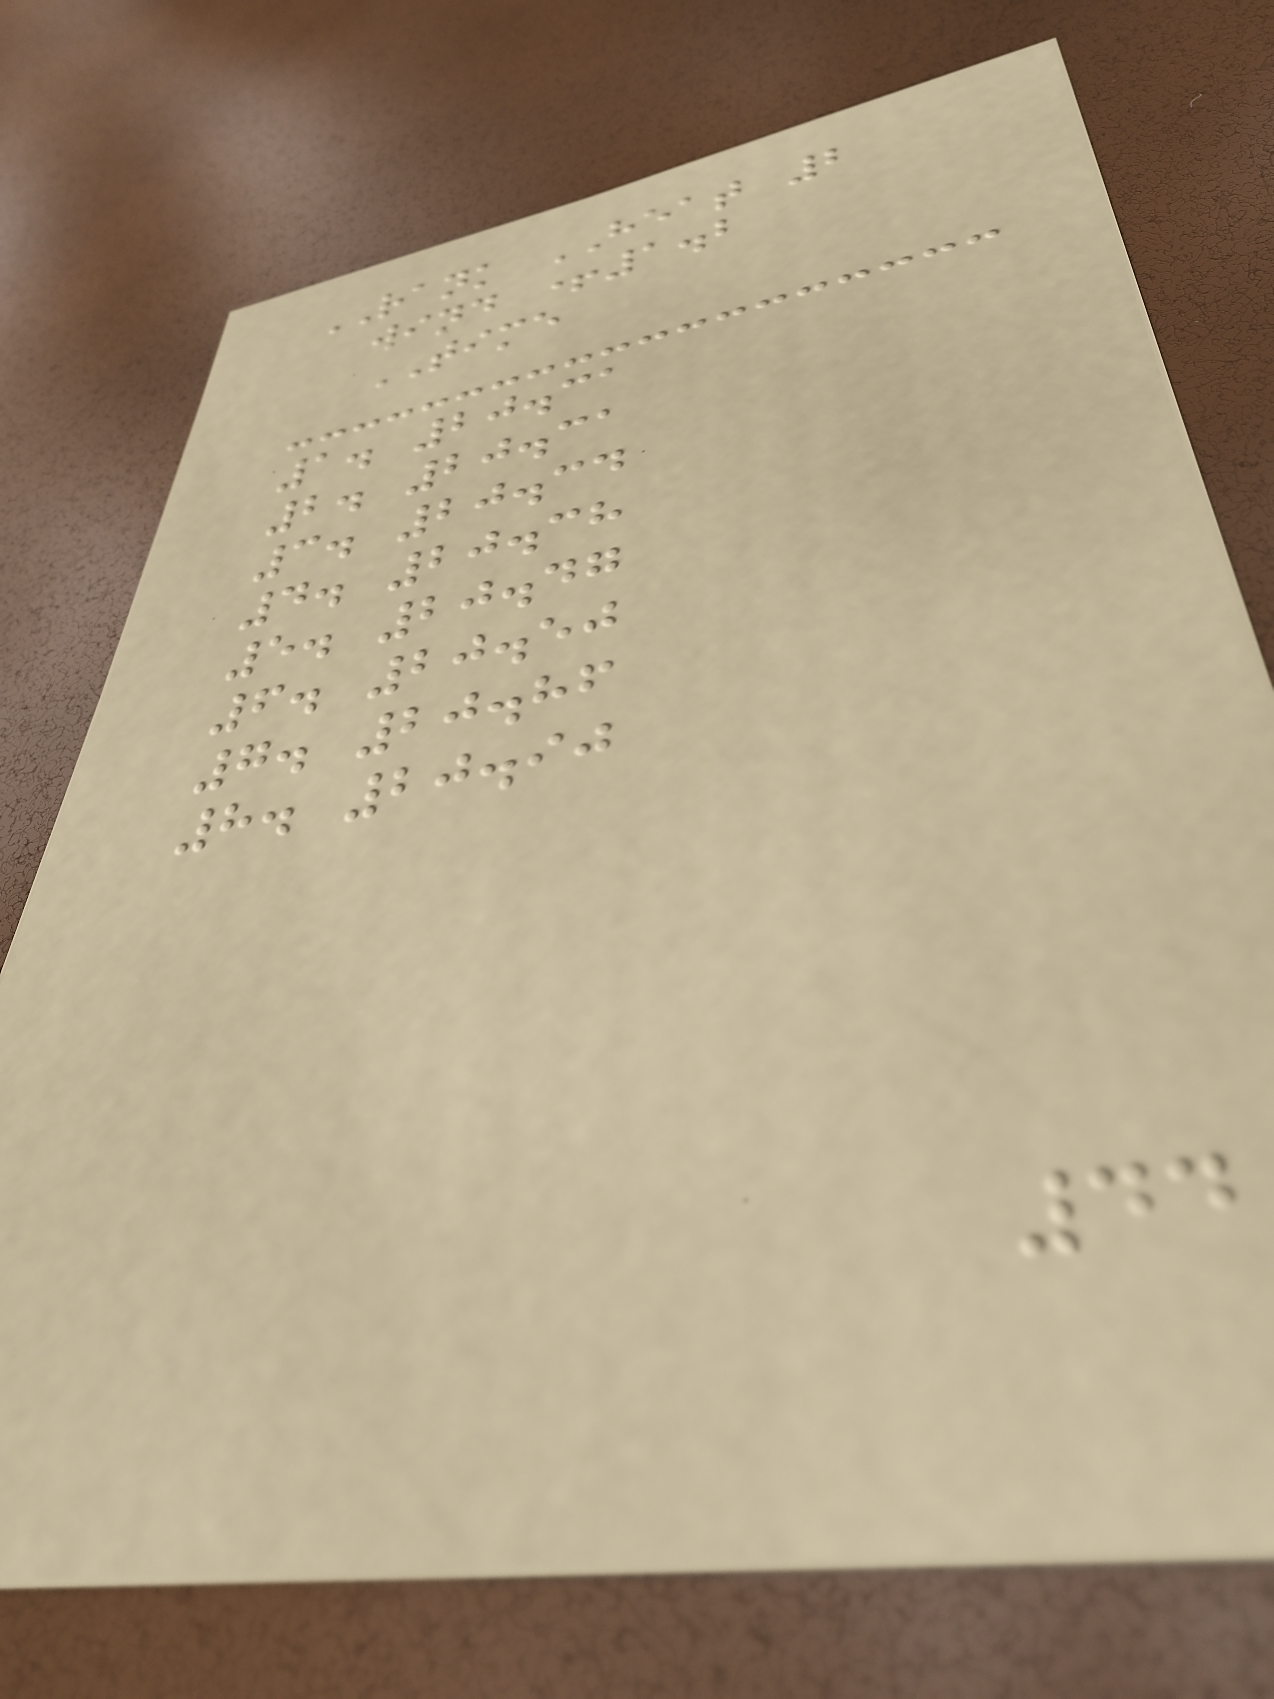RANK HEAT 2
wind +1.2
TIME
1. 20.31
2. 20.31
3. 20.34
4. 20.38
5. 20.47
6. 20.50
7. 20.86
8. 20.90
44
